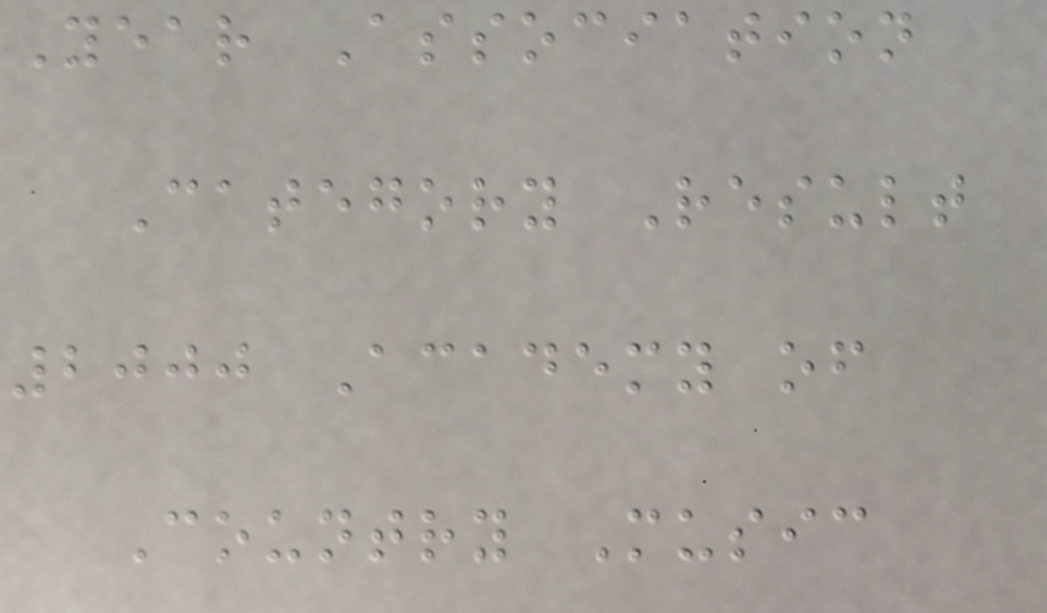Year Association
Category Result
2000 Academy of
Country Music
